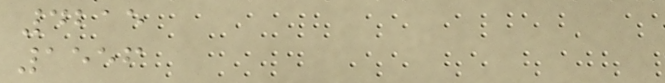4215
1556
